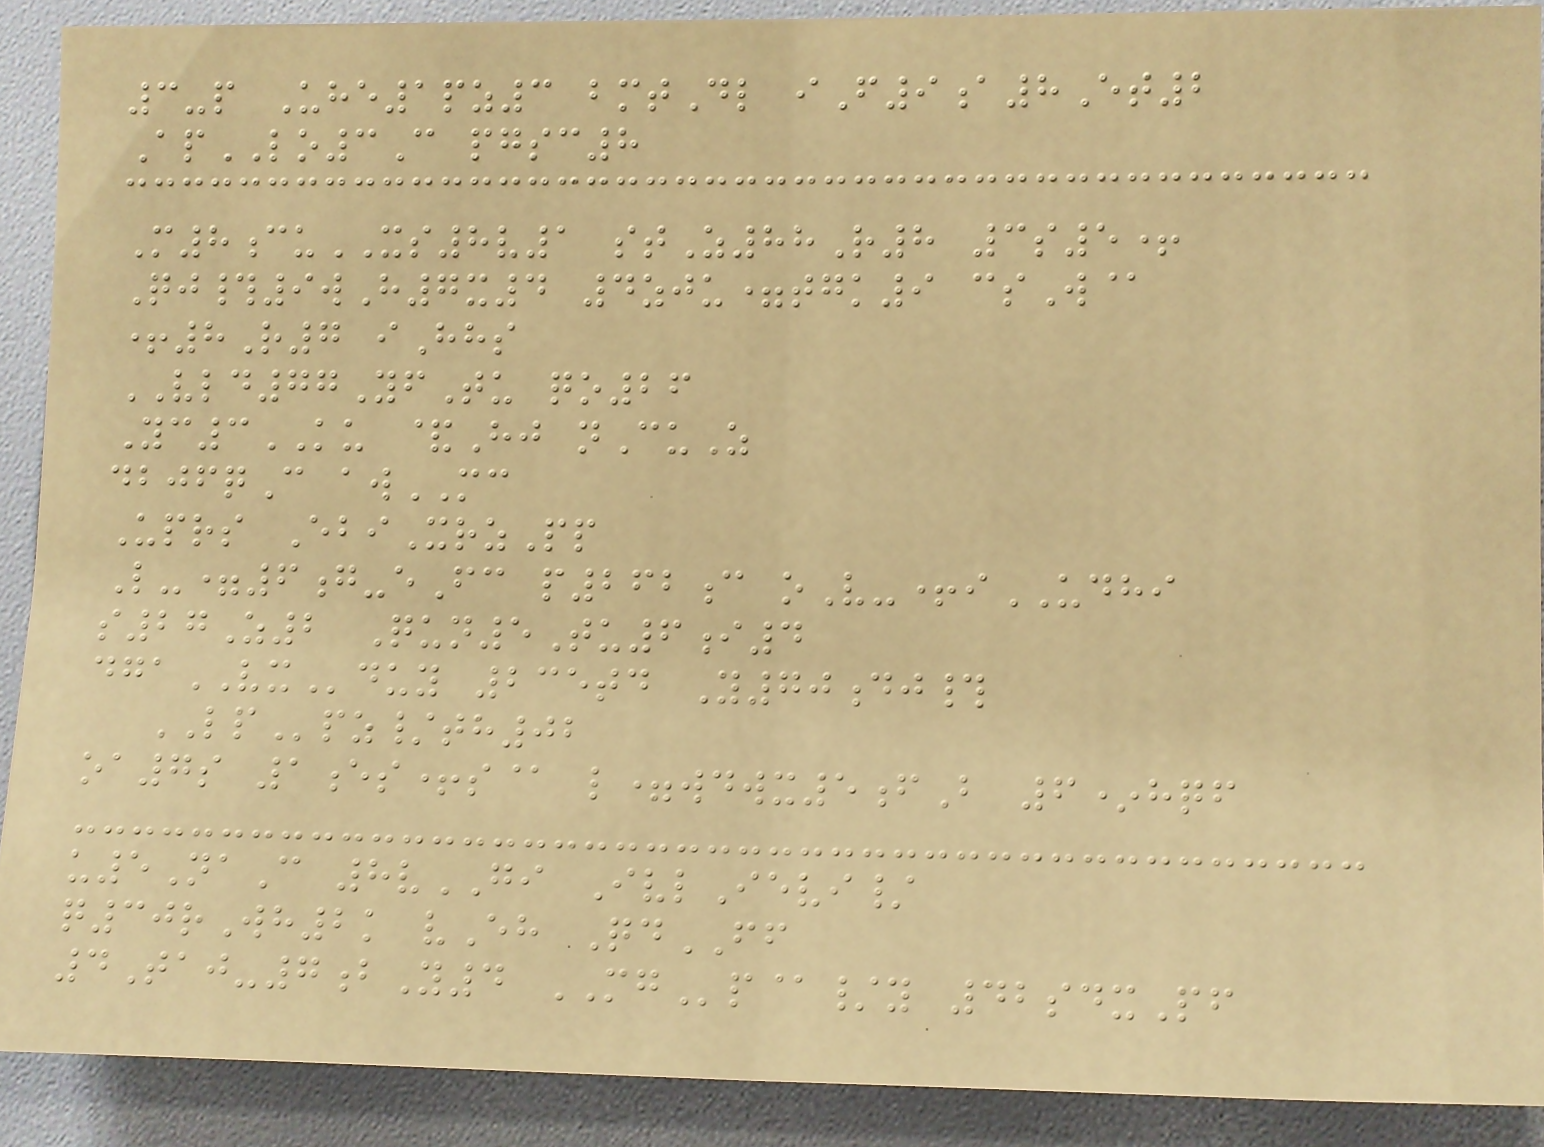3-p Uhe1pz3 bmtDl iF9a8Et2
ApLO3C pgsc8
M8cuXS8v1 stZ88R8 3s5+
Qj#9wH7x4 4zju=tgk9 csW@
+8R7 iHhs
VLD77YfTu qo26
Yc3KU &Hj nCuZ
dbjfqC awMC
Uprs EbiXrzPp
L-=6g-eFc p262c oV-+iUDHI
s27Z2 Qun5Tu6i4
dgaVXduy 235td Y70dj#
LPpz/th02
oa7s 1es+s@ l=wdwx5fB 6*hqf
u5NaC 8vGI IvlIevi/
q30rWh2k vEh QdFF
4Taj-7bY4 MGp@/y 42sdxPf
